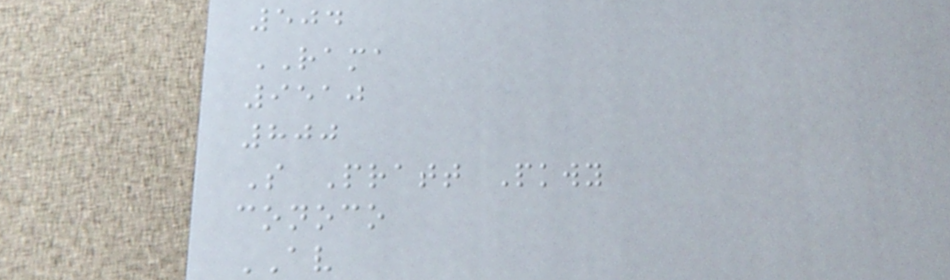504
RAMA
9510
800
S Pratt Pkwy
conoco
AV
